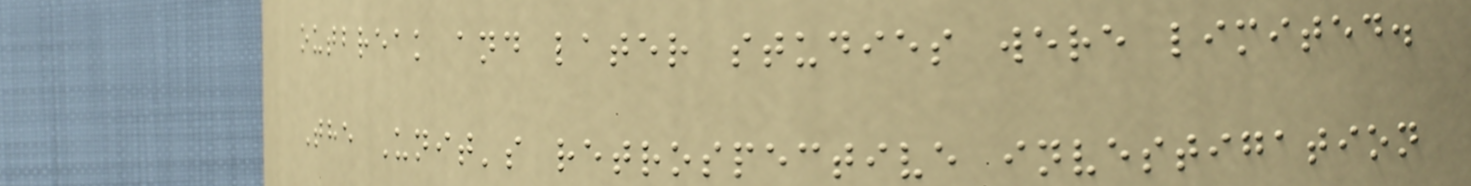outbreak and later studies were limited.
The Unit's retrospective investigation
